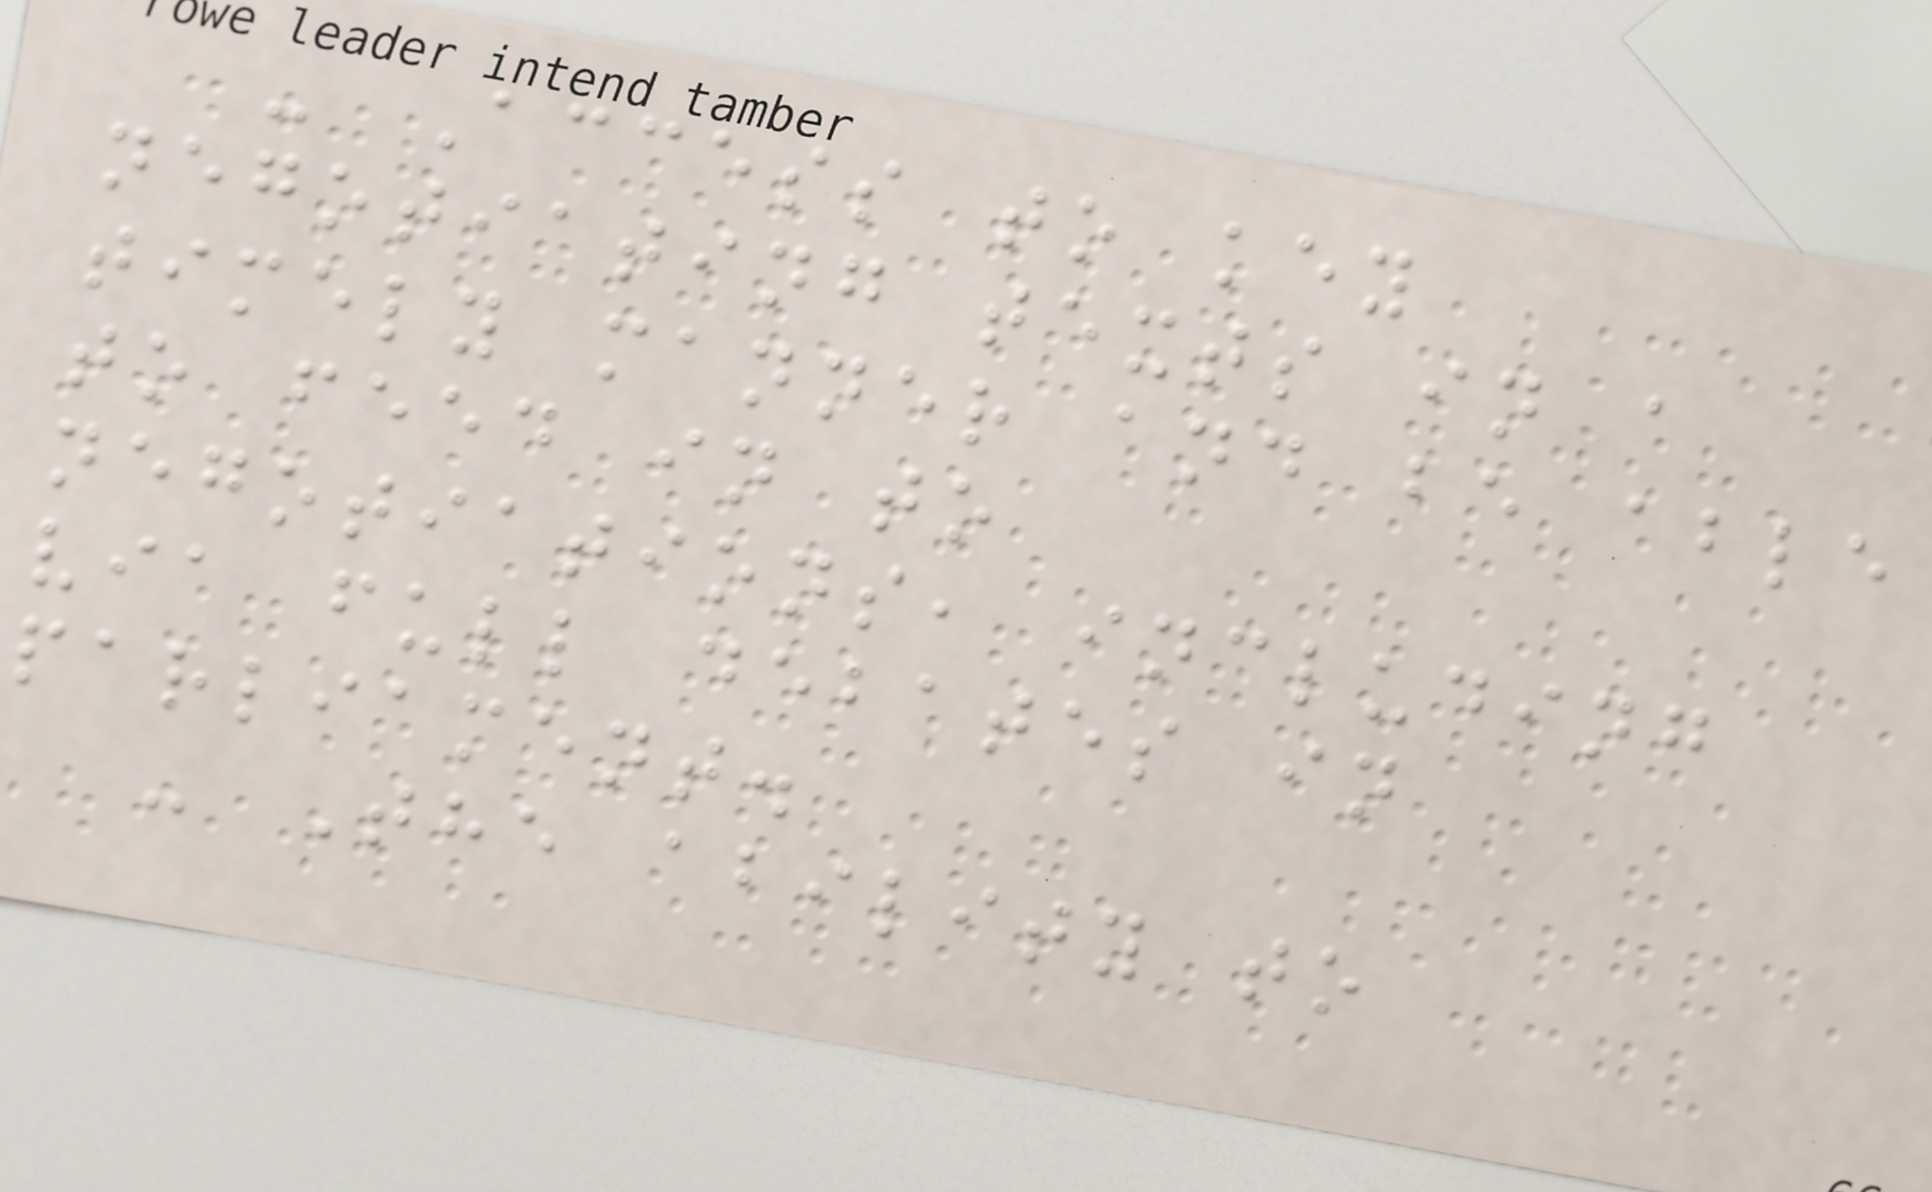- Access to key
negotiating texts in a
timely manner and be able
to feed in to
negotiations, including
via full debates in
parliament.
- The ability to
